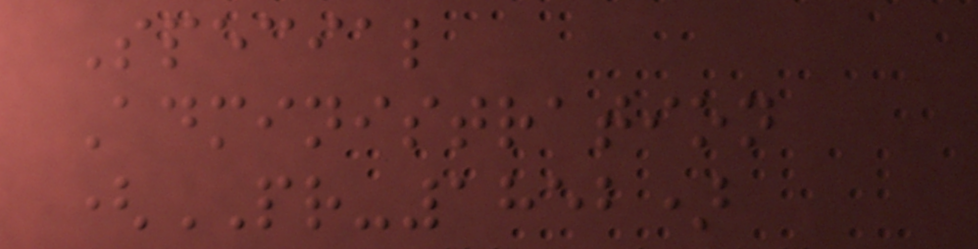Special
Administration
(PR-1852)
